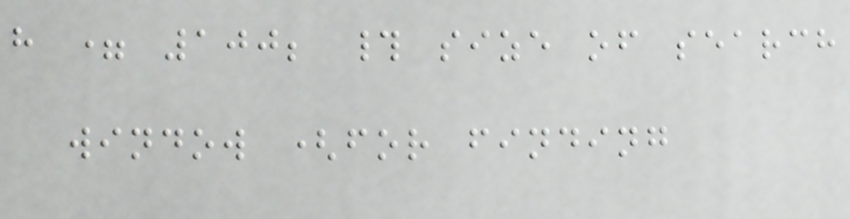h = 100; # size of search
window (for finding
